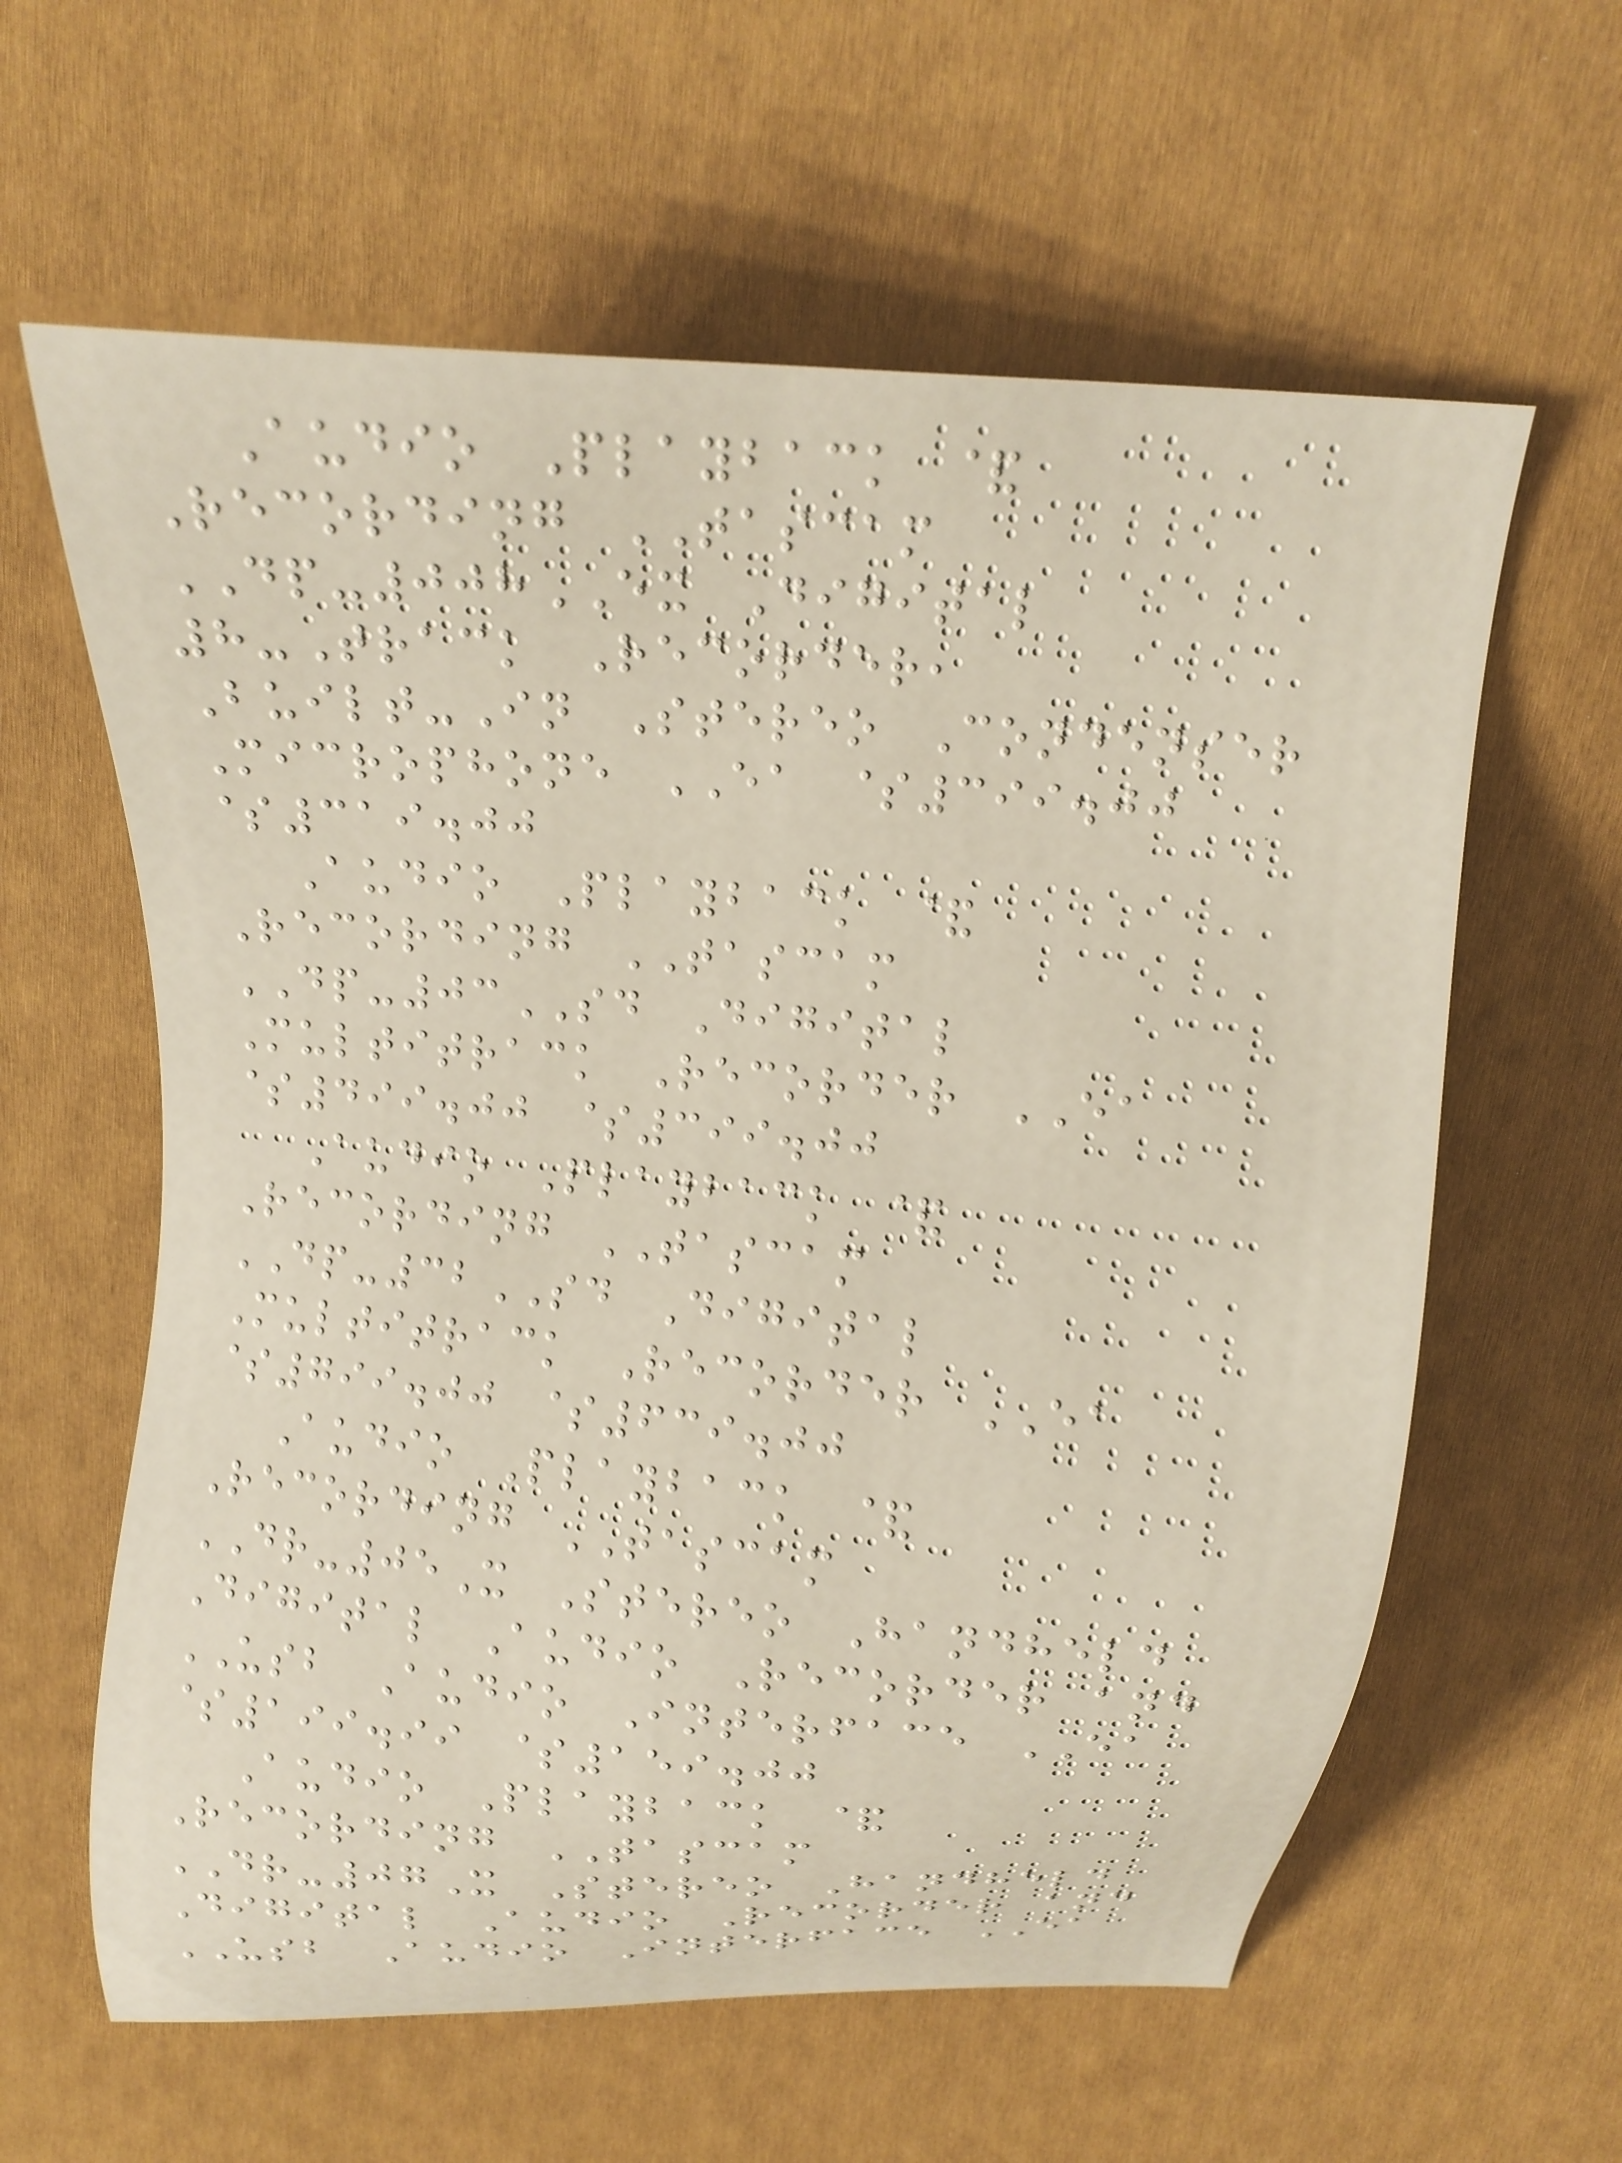Audio Playback &
Recording TASCAM
DP-008EX Digital
8-Track Recorder,
Built-In Stereo Condenser
Microphone EA $399.00
$319.00
Audio Playback &
Recording TASCAM
DP-03SD Digital
Multitrack Recorder EA
$499.00 $399.00
Audio Playback &
Recording TASCAM
DP-32SD Digital
Multitrack Recorder EA
$799.00 $639.00
Audio Playback &
Recording TASCAM
DR-05X Stereo Handheld
Digital Audio Recorder and
USB Audio Interface EA
$199.99 $159.00
Audio Playback &
Recording TASCAM
DR-07X Stereo Handheld
Digital Audio Recorder and
USB Audio Interface EA
